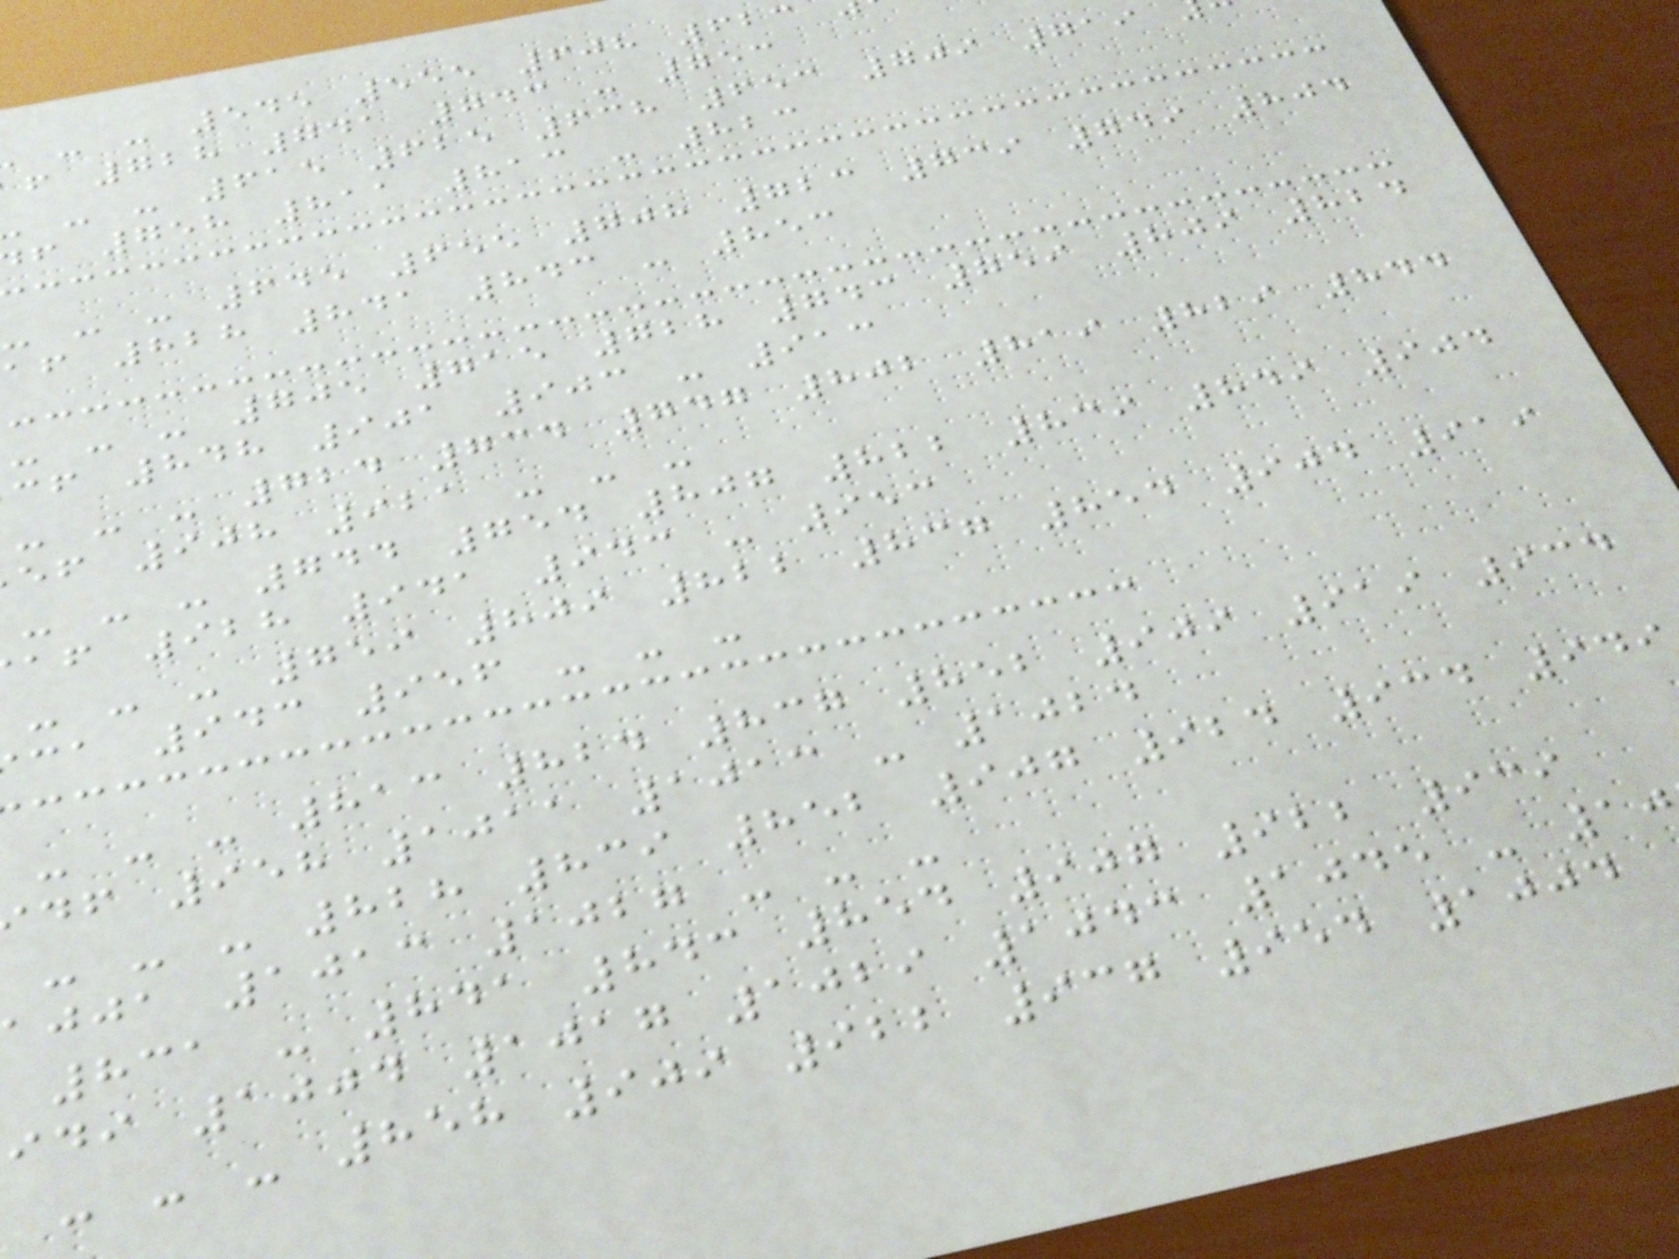- - 545 555 608 623
f 728 741 743 - 753
- - 615 625 638 653 709 719
f 758 811 813 - 823
- - - 645 655 708 723 739 749 804
af 828 841 843 - 853
- - - 705 715 728 743 759 809 824
cf 848 901 903 - 913
- - - 724 734 747 802 819 829 844
ef 908 921 - - -
- - - 744 754 807 822 839 849 904
af 928 941 943 - 953
- - - 759 809 822 837 854 904 919
ca 943 956 - - -
- - - 813 824 837 852 909 919 934
df 958 1011 1013 - 1024
- - - 828 839 852 907 924 934 949
ajja 1013 1027 - - -
831 - 841 843 854 907 922 939
idi 1004 1017 1029 1043 1045 - 10
- - - 858 909 922 937 954 1004
